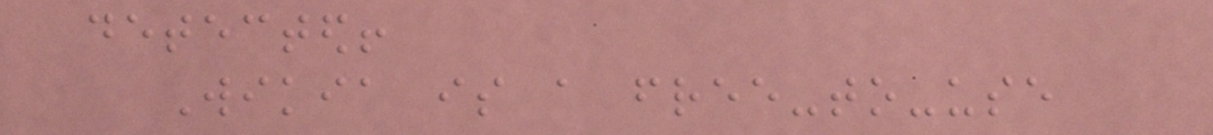detected!
Wikia is a free-to-use
